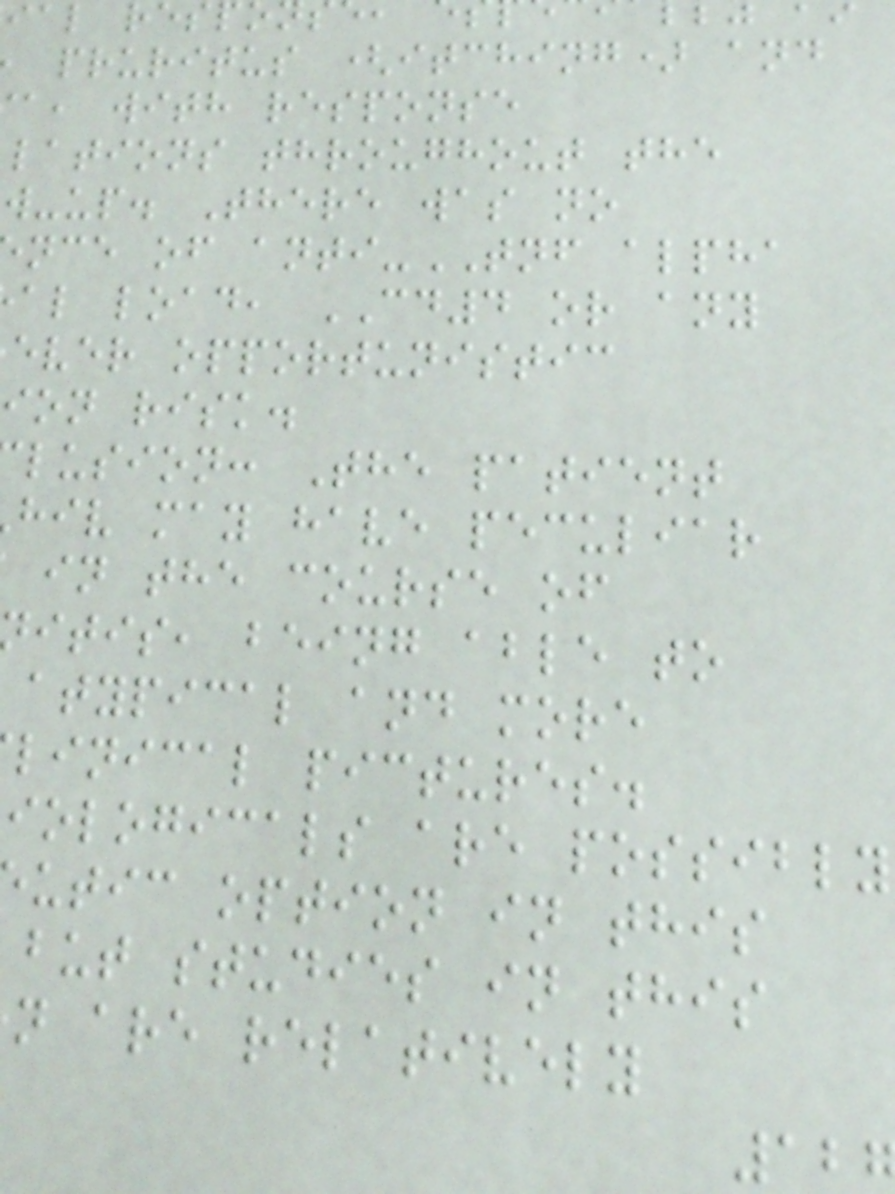pruritus (itching) and
a, with response
lations throughout the
w-up. There was no
nce of anti-TNF alpha
al load, CD4 or any
ever opportunistic
ion risk.
lusion: The patient
hiv may have peculiar
in the course of
itis, being able to
atypical and more
linical pictures.
iologicals are possibly
utic option in this
but studies in this
n are relatively
